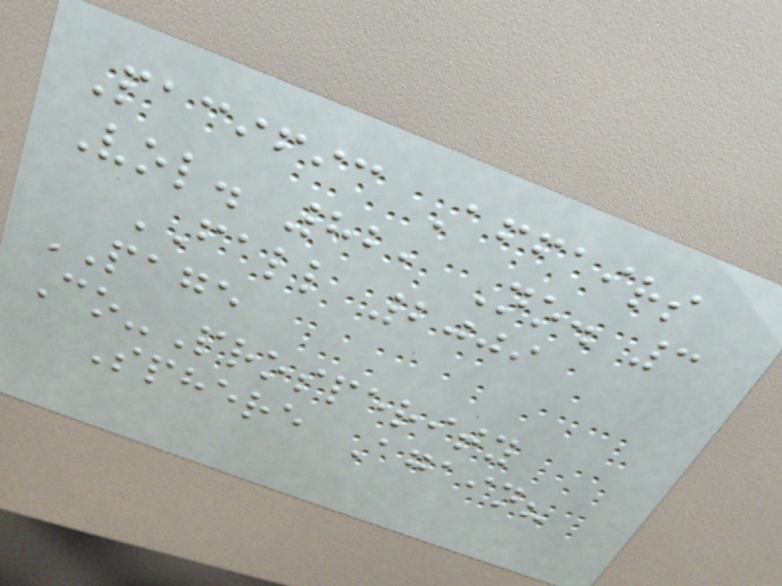Pacific Affairs
Vol. 82, No. 3
FALL 2009
PAGE
Co-Prosperity
Sphere Again?
